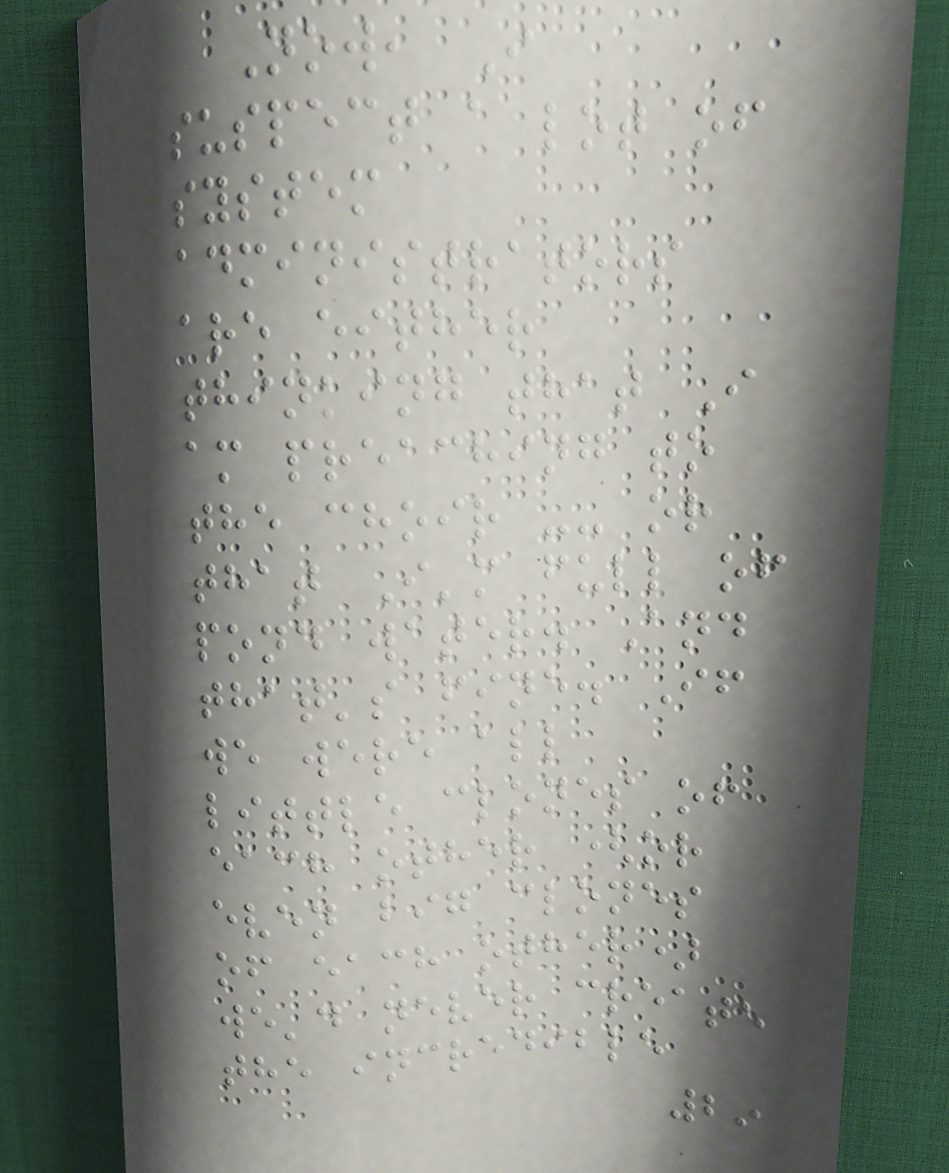Now, I
suspect a lot of
system
administrators
are either
thinking that I
am preaching to
the choir -- or
that I'm full of
pond water. And
that's fine. If
we were all
little clones of
each other (or
even big clones
of each other)
we'd never create
the incredible
29
